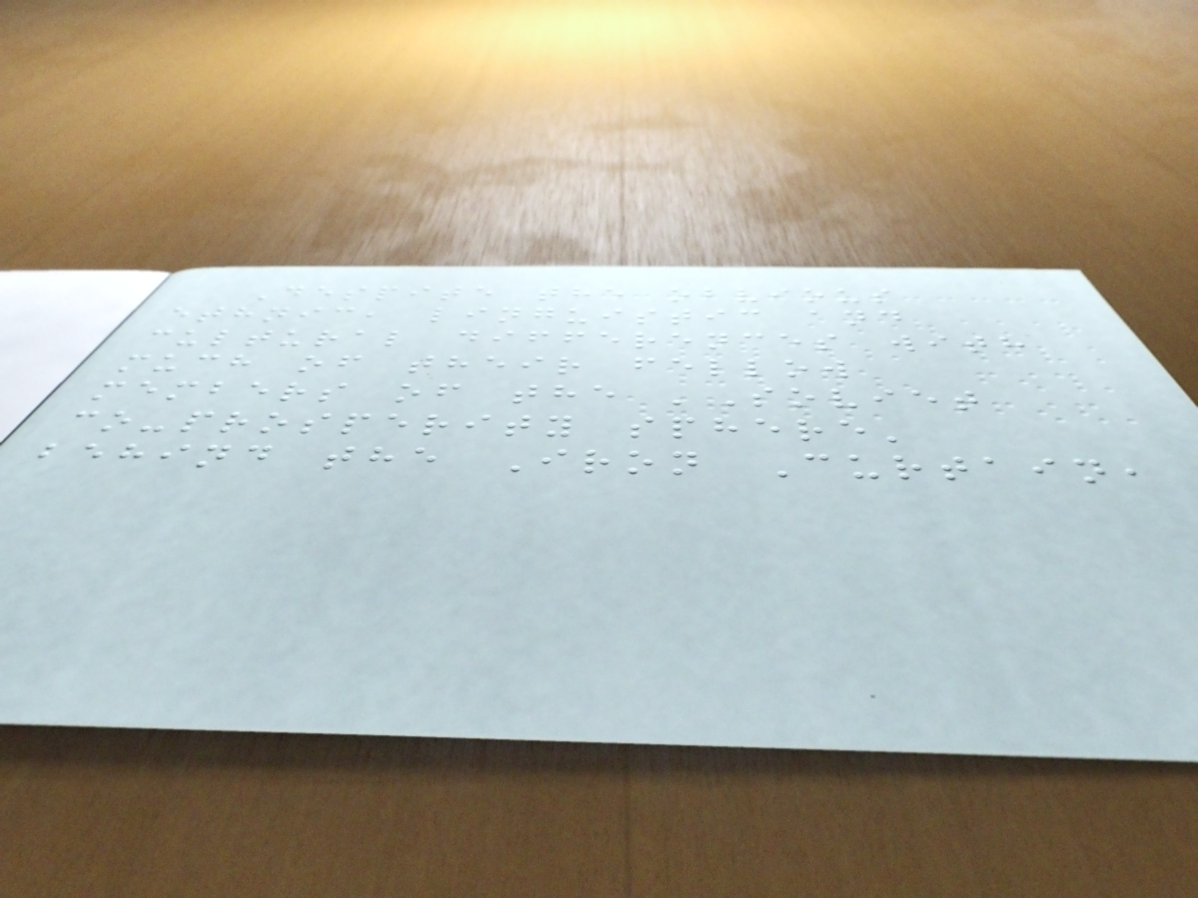Despite the obvious
ethnic, linguistic and
cultural differences with
much of their fellow
members of the 'Soviet
co-prosperity sphere'
behind the Iron Curtain,
